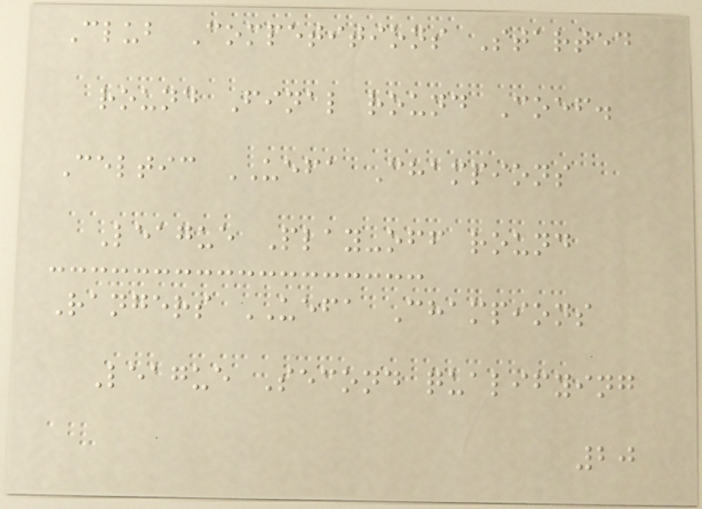Club Competitions Started
round Final round Coef.
Celtic UEFA Champions
League Play-off round
Rangers UEFA Champions
League Second qualifying
20
